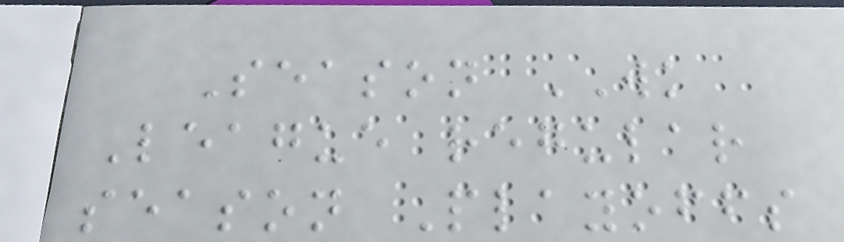Season WK
League regular
season Playoffs
